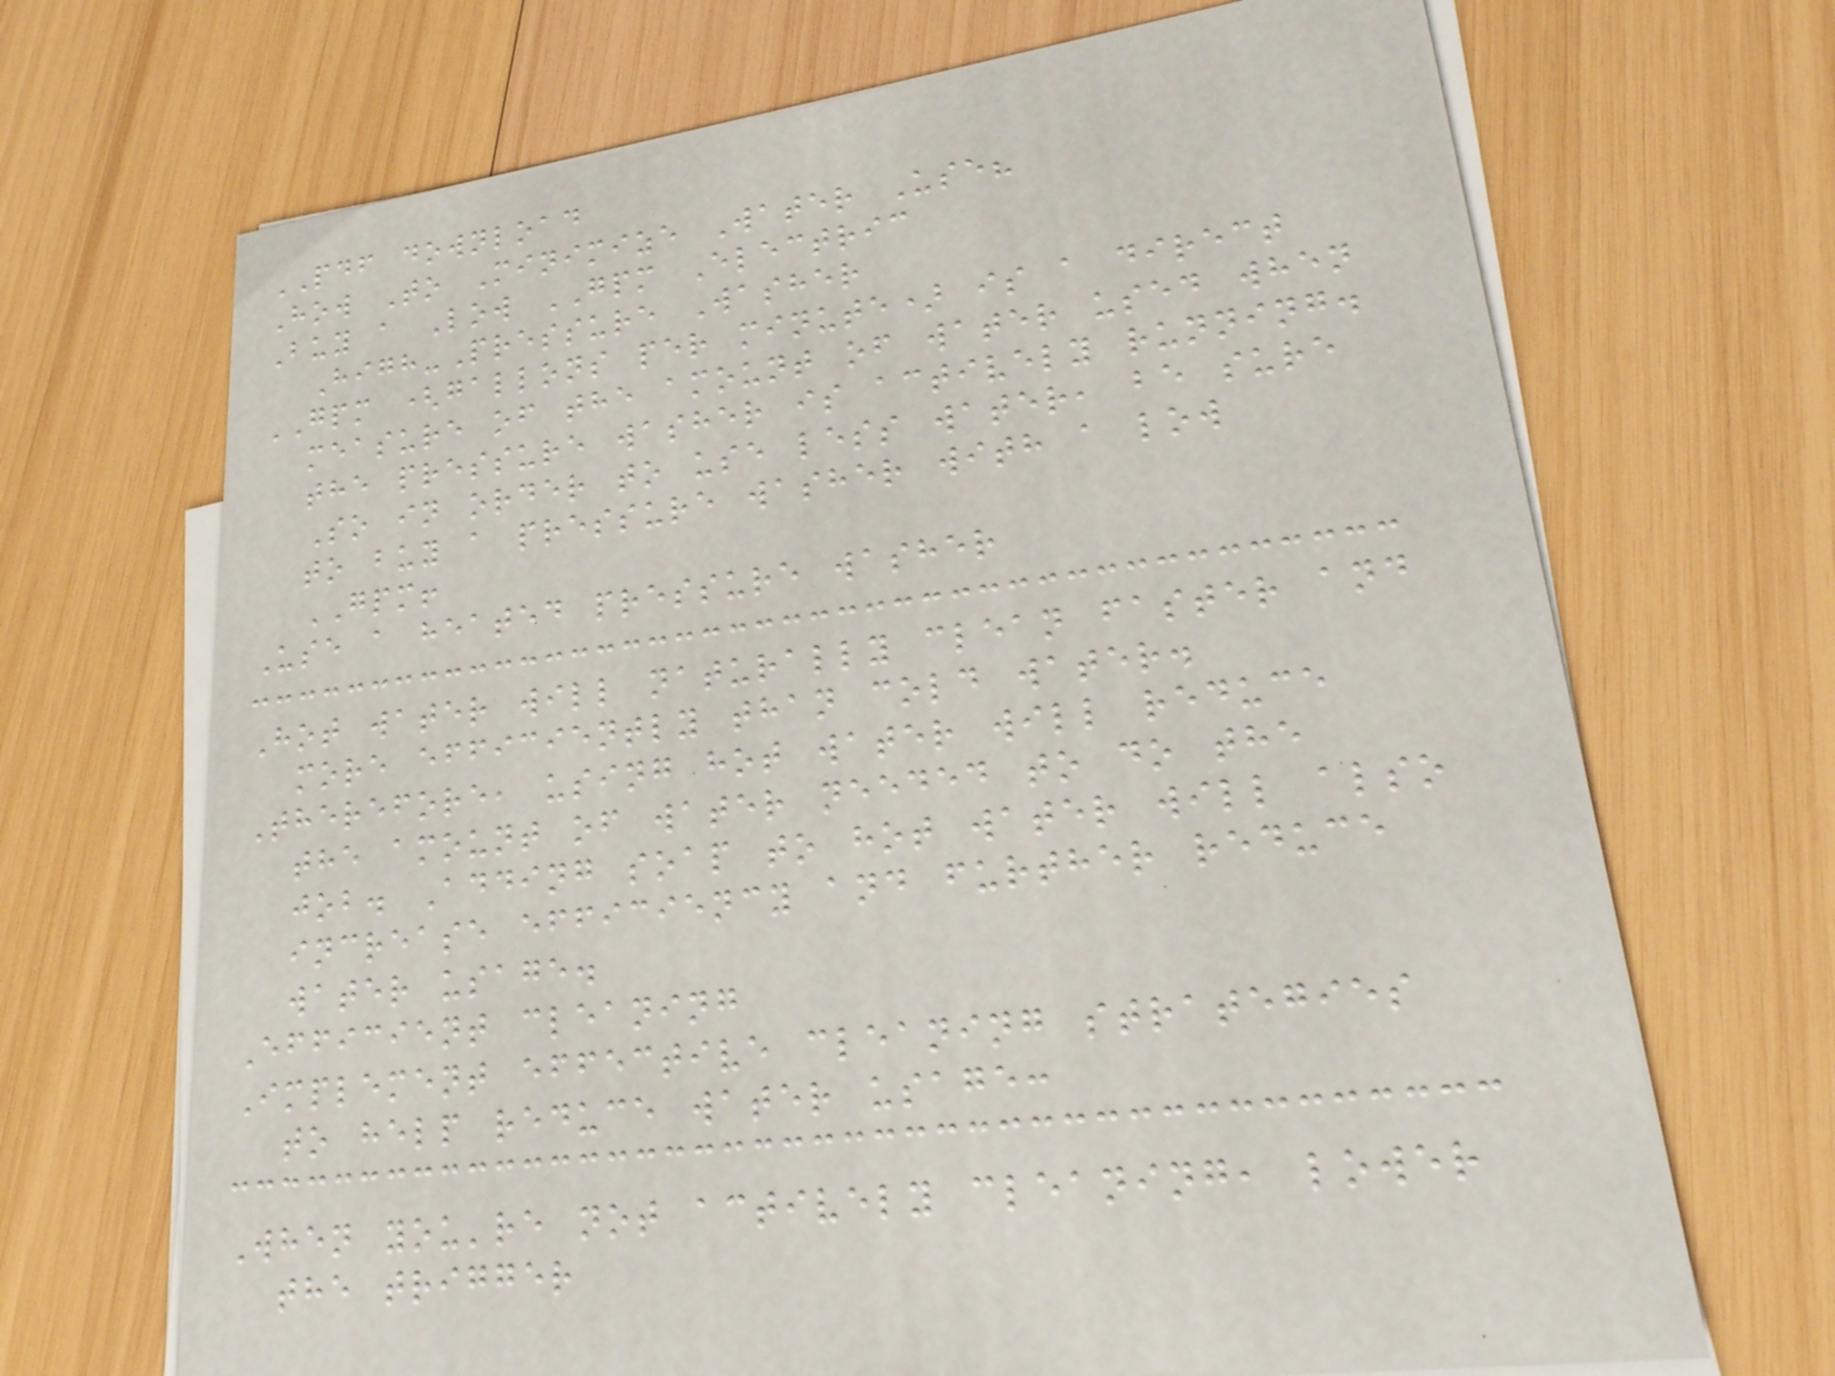PDF download
How To Minimize Water Use?
Buy a Low GPM Electric
High-Pressure Washer
GPM (gallons per minute) is a direct
measure of the amount of water used when
the pressure washer is actively running.
So in order to use less water, be sure
to buy a pressure washer with a low
GPM!
Use a heated pressure washer
Hot water will naturally clean faster and
more efficiently than cold water.
Therefore, using hot water will reduce
the amount of water needed to do the
job. Adding soap to hot water will also
increase efficiency and further reduce
water usage.
Efficient cleaning
Implement effective cleaning strategies
to help reduce water usage:
When you're not actively cleaning, lower
the trigger
